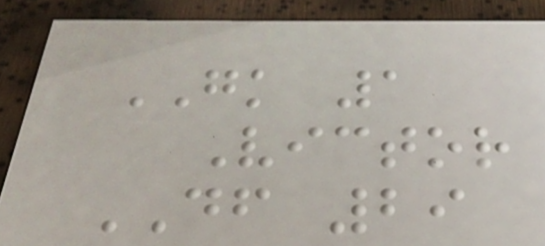GK 1
Victor
DF 29
